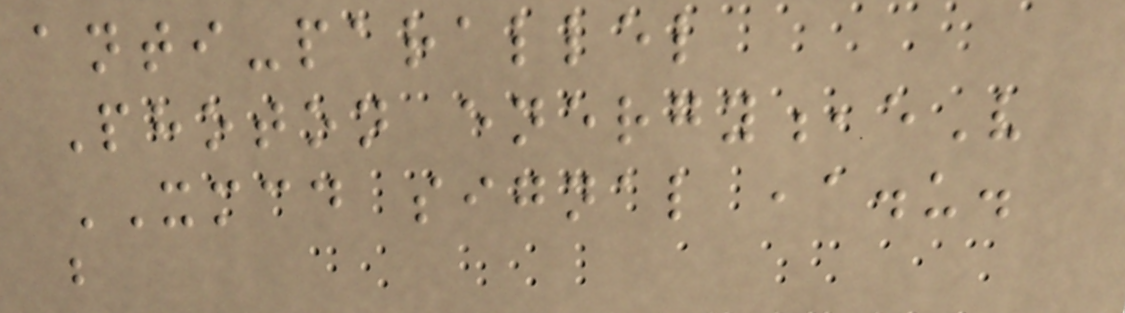anti-parallel
Photon energy,eV
XMCD signal ,a.u.
b
